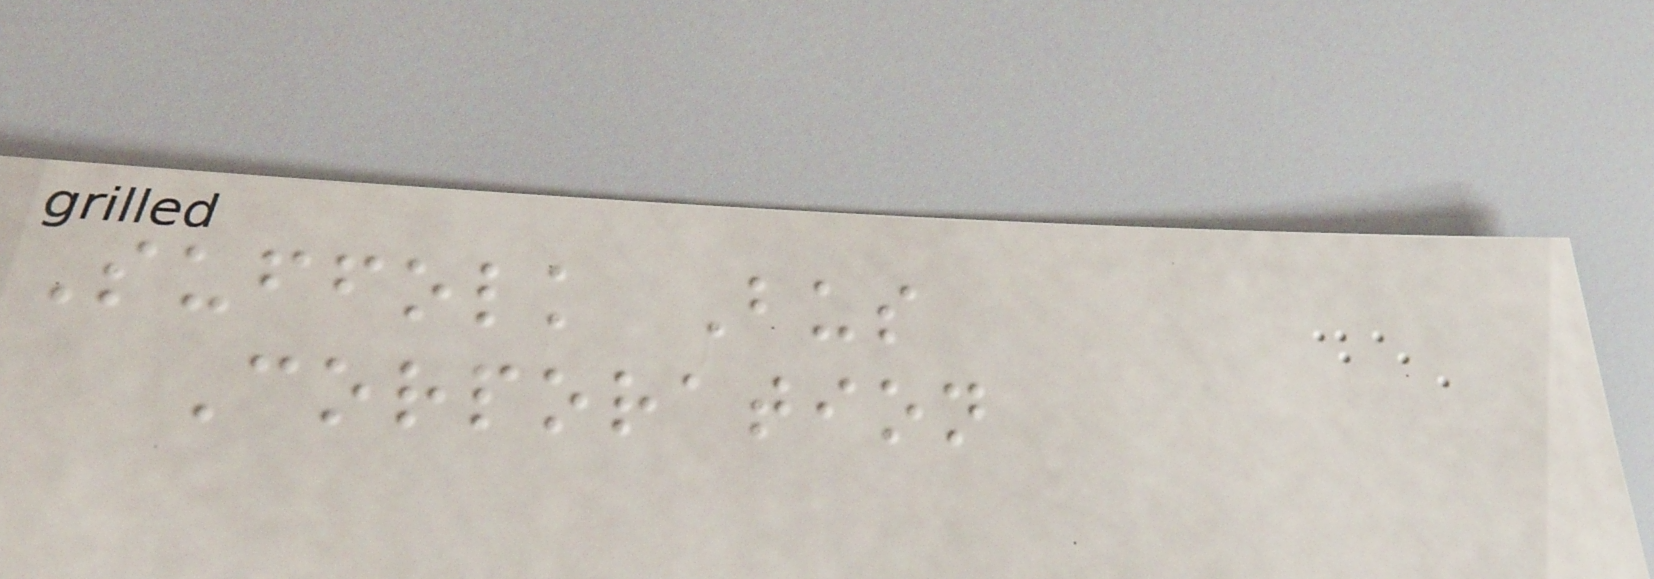Suffolk Bus
Corporation
